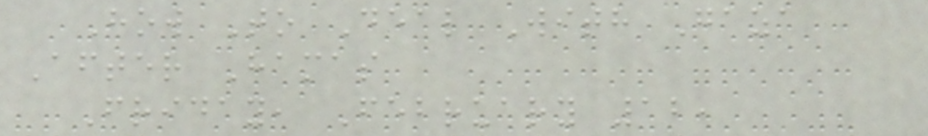How To Deal With Gaza
After Hamas
Friday, February 12,
